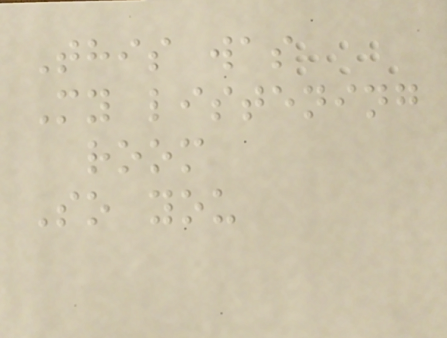This was
My listening
room
So you
